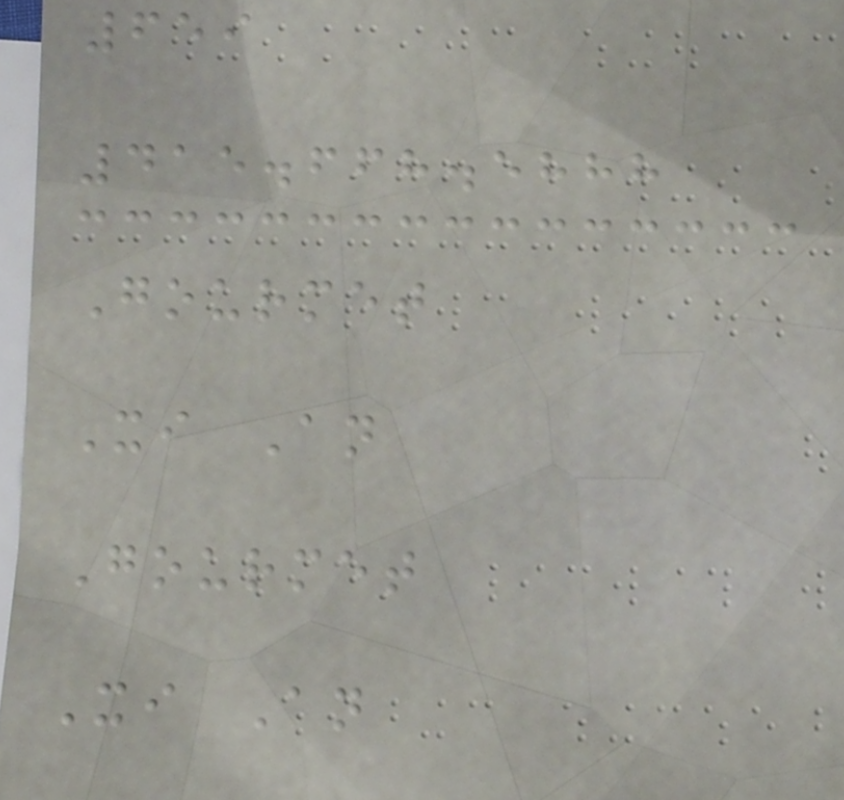659
415.668.5888
Gourmet
Xi An
Gourmet
Xi An
